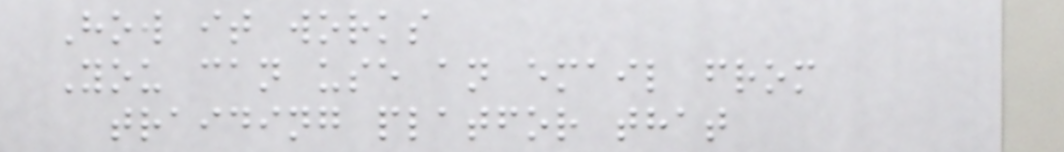How it works
You can use an email from
traiding platfor that
